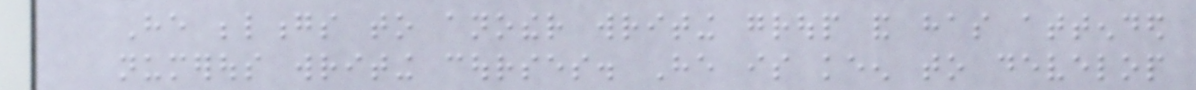He belongs to another writing group and has attended
numerous writing courses. He is keen to develop
